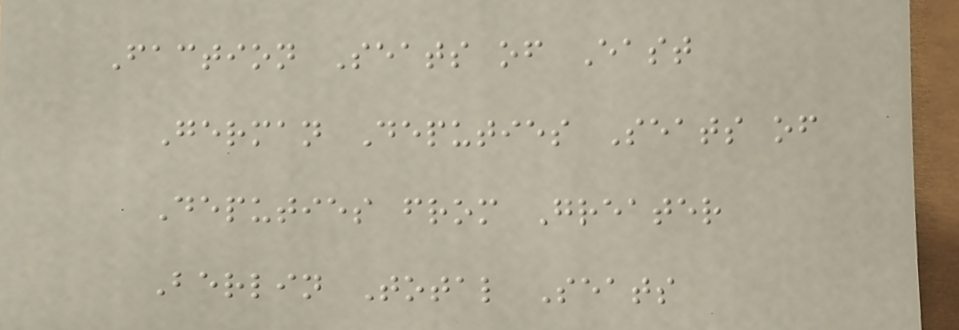Faction Seats of East
German Deputies Seats of
Deputies from Greater
Berlin Total Seats
